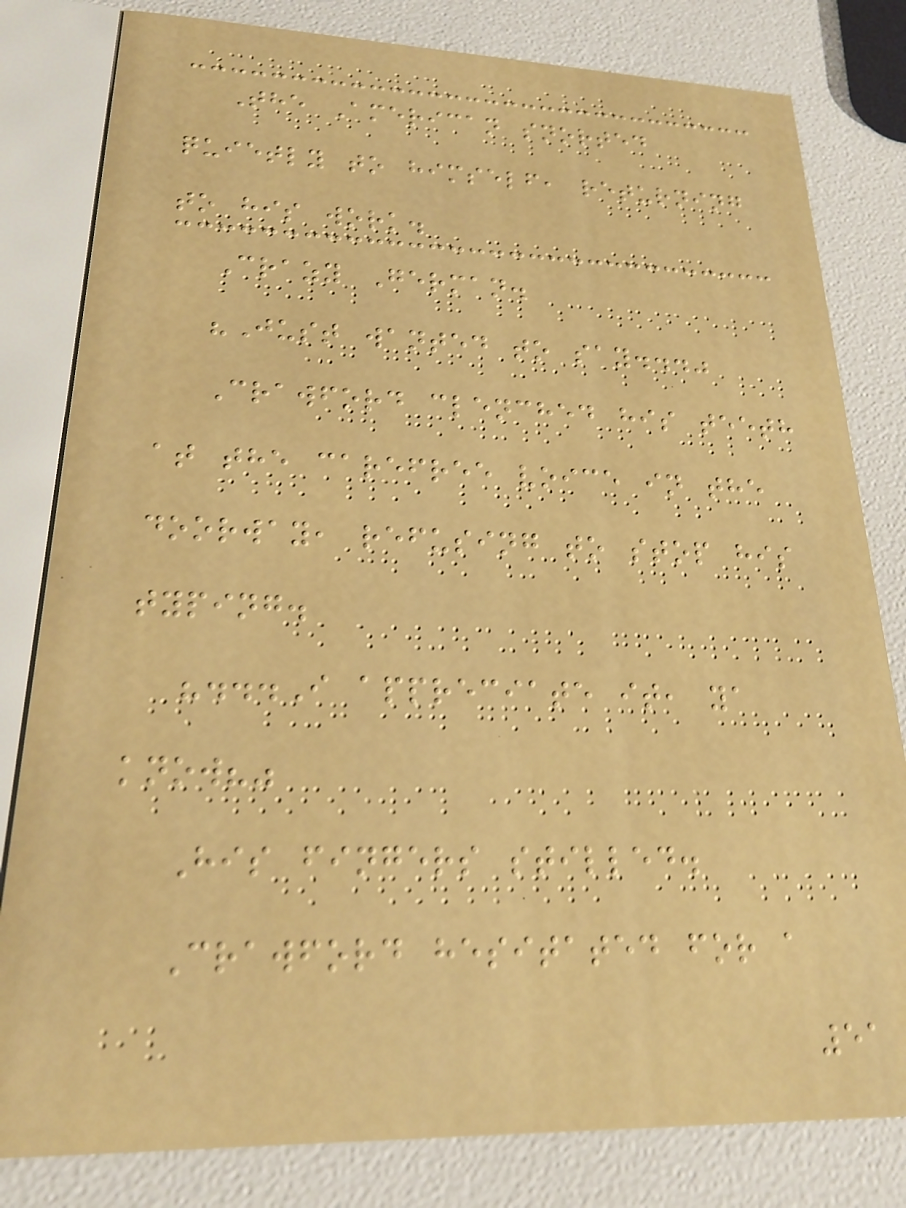The American snorted
quietly to himself, returning
to his work.
Crazy German.
"Just wanted to say..."
Crawford clenched his teeth
at the carefree voice in the
doorway, refusing to stop his
typing.
"...I appreciate it, ya
know?"
His fingers stilled.
Crawford hesitated for a
51
